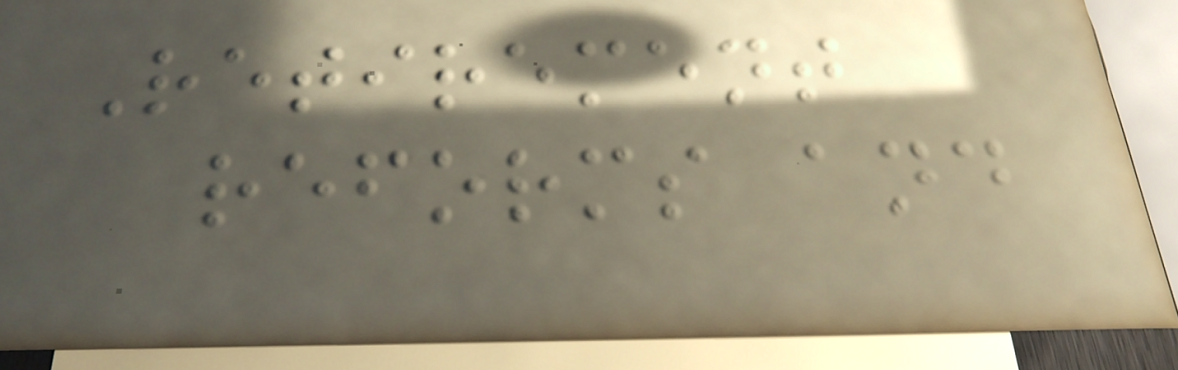Retirement
reforms and
